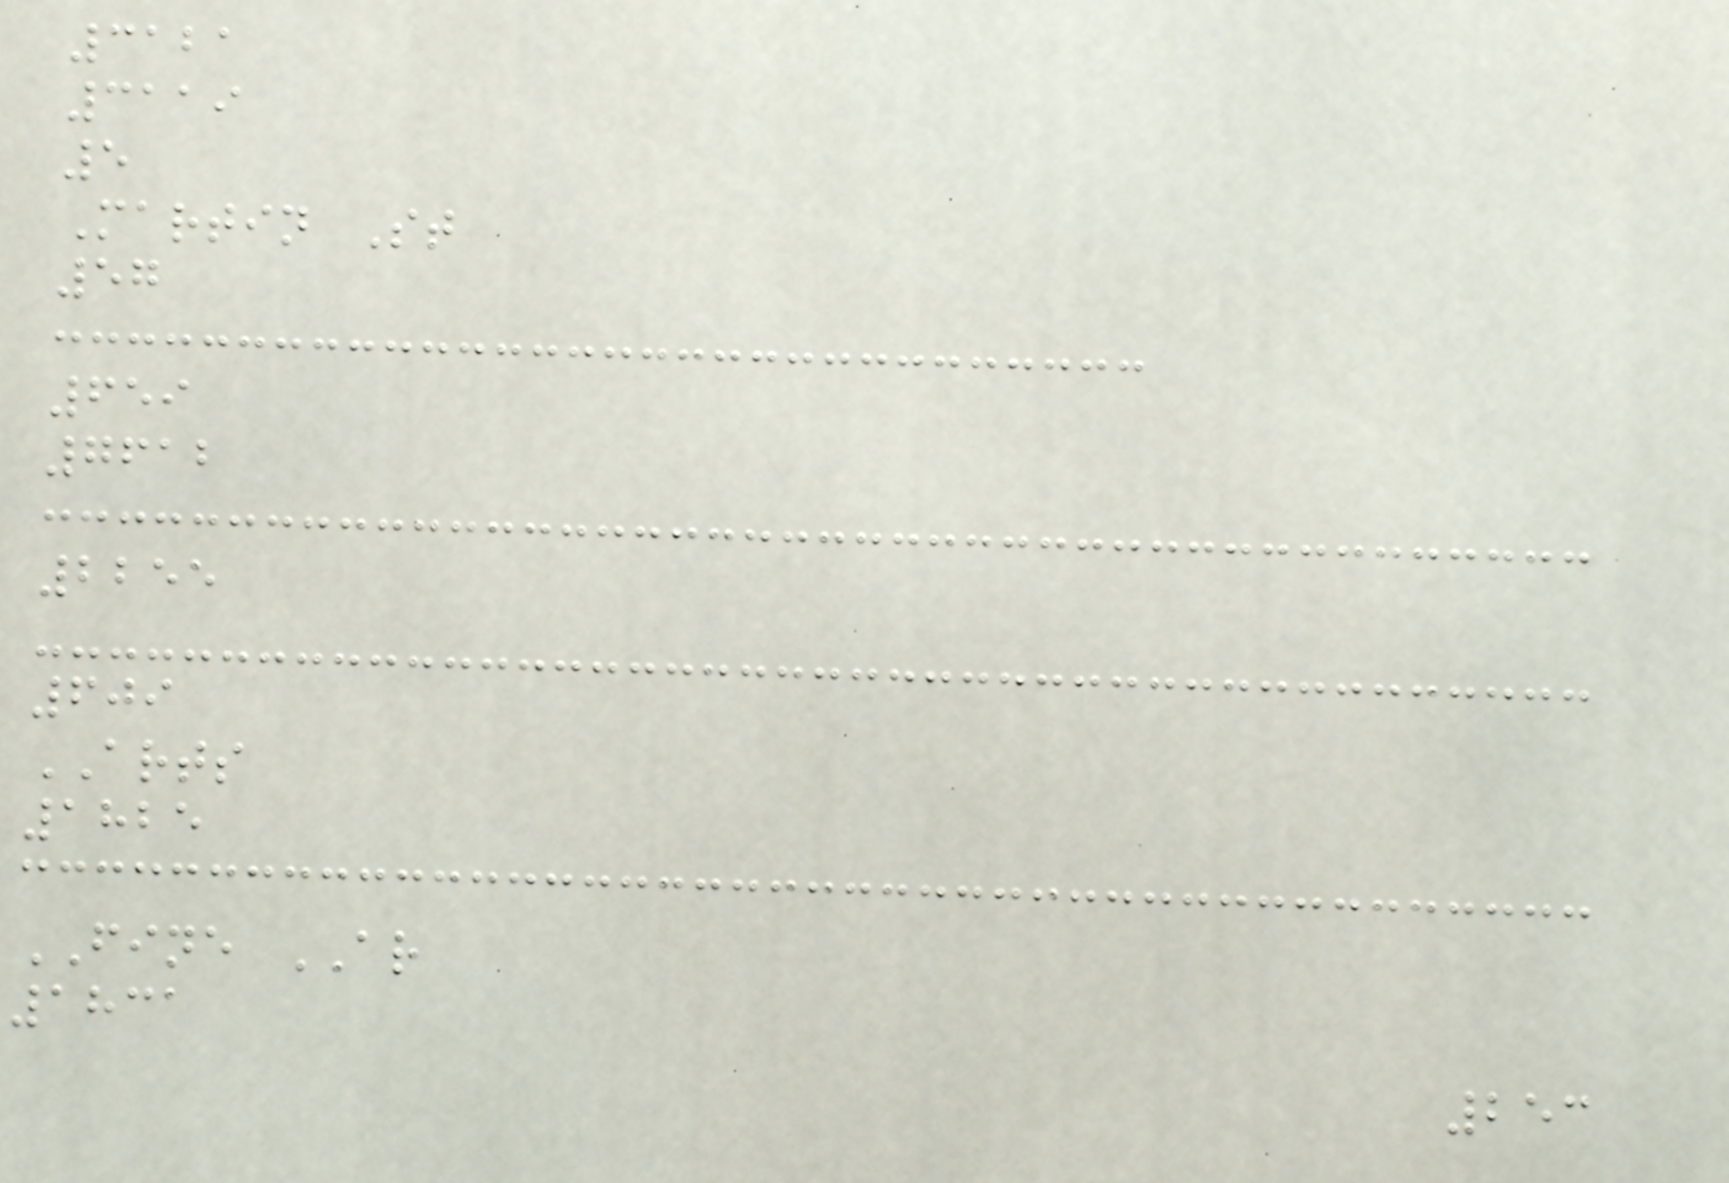3121
3119
5
Martin St
57
659
7612
2255
609
ARTS
1825
FINE AR
1831
253
